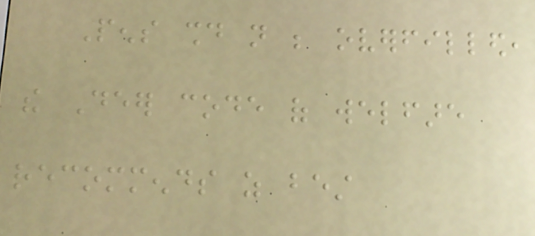Pens should not be overfilled,
the Deer code of welfare
recommends as best
